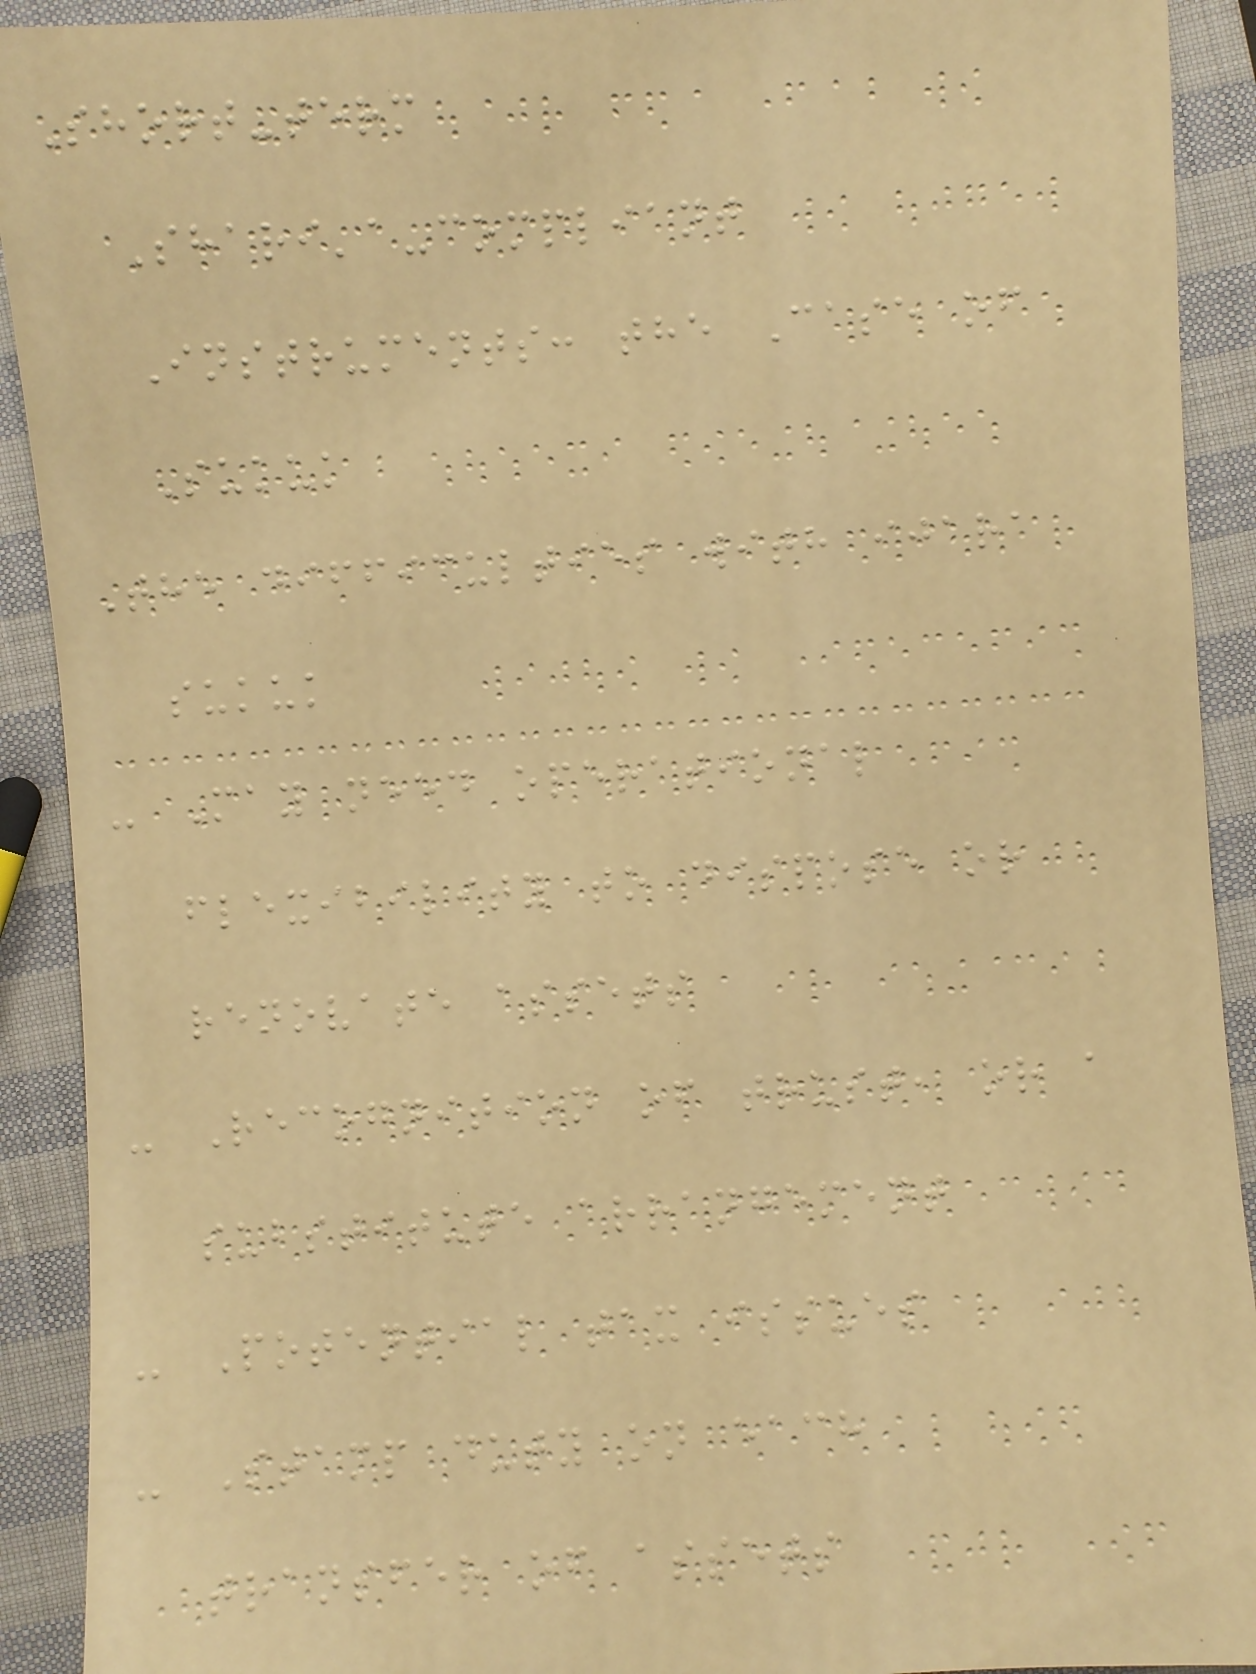Short-term
Shari'a-compliant
Instruments: the Case of
Sukuk
The difficulties with ijara
sukuk
- May need operational
flexibility to dispose or
renovate assets
- Recognition of trust, or a
substitute arrangement
- Potential tax issues
- Stamp duty on each
transfer of assets
